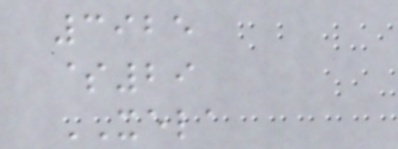3925
$29
XELA
